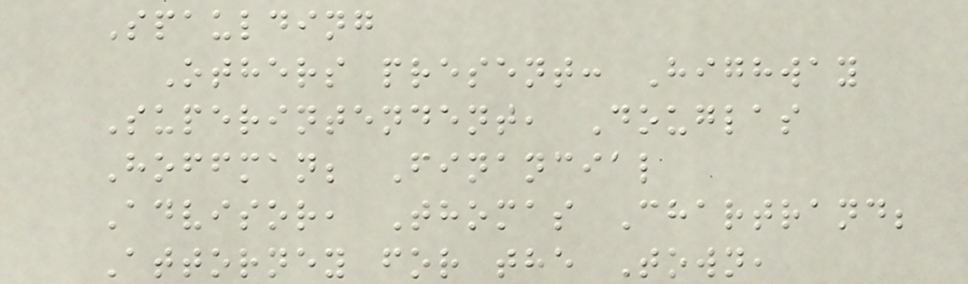Spaulding
Others present: Highway
Superintendent, Douglas
Hoffman; Financial
Advisor, Thomas Chartrand;
Attorney for the Town,
